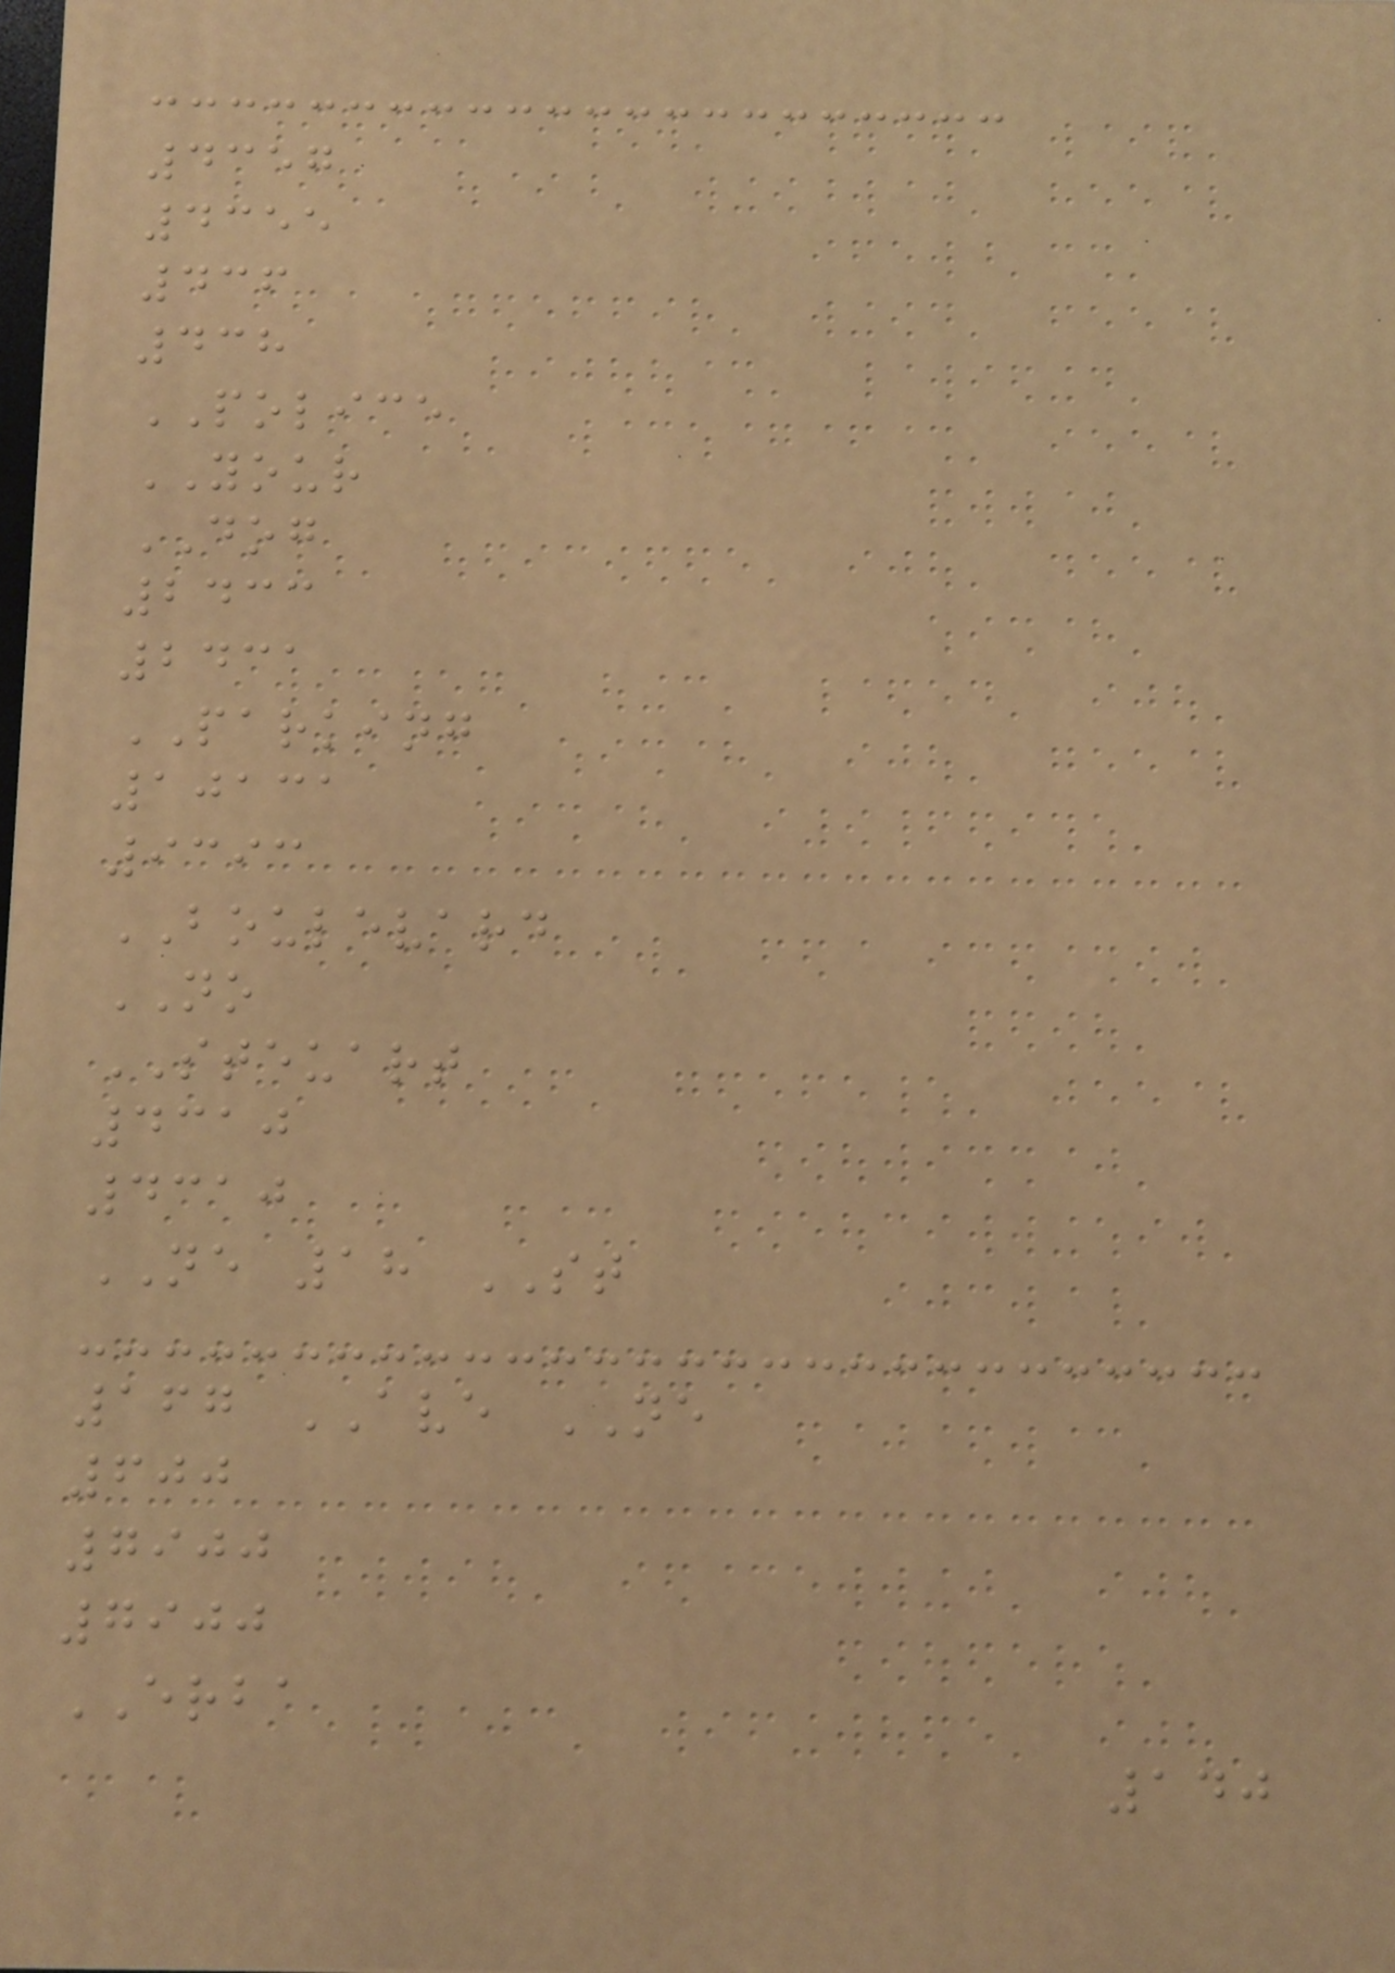4357
4355
436
438
POLICE
YOUR
DOG
2433
2431
PARKING
10131
9393
BOULEVARD
NO
STEUART
4310
4310
NE 18 ST
167 AVE NE
600
7900
7900
ERBA
140
